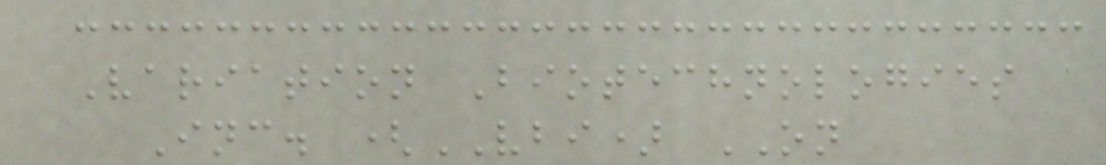Variation Biotechnologies
Inc. (VBI) ON
